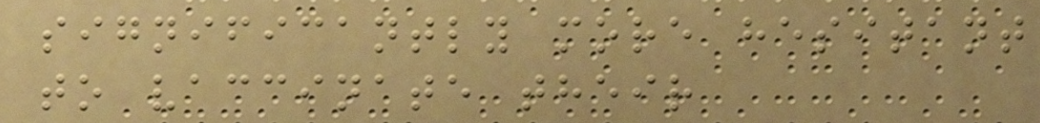significantly more hesitant
to vaccinate their
